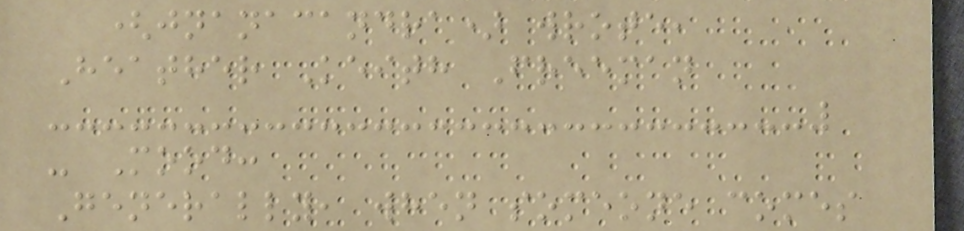(jnanacandra) wrote,
Heather Keith Freeman
- Mood:
Generally, when someone comes
